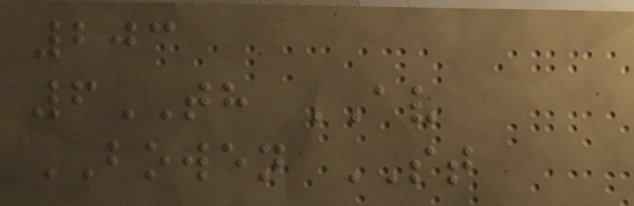203
6TH AV
BOWEN ST
